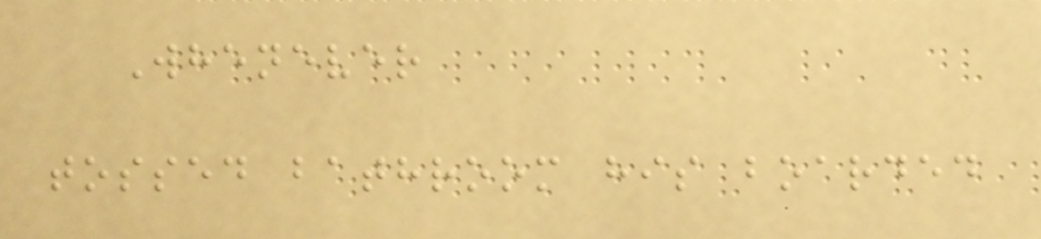Whenever
tossed bathroom his boarded
